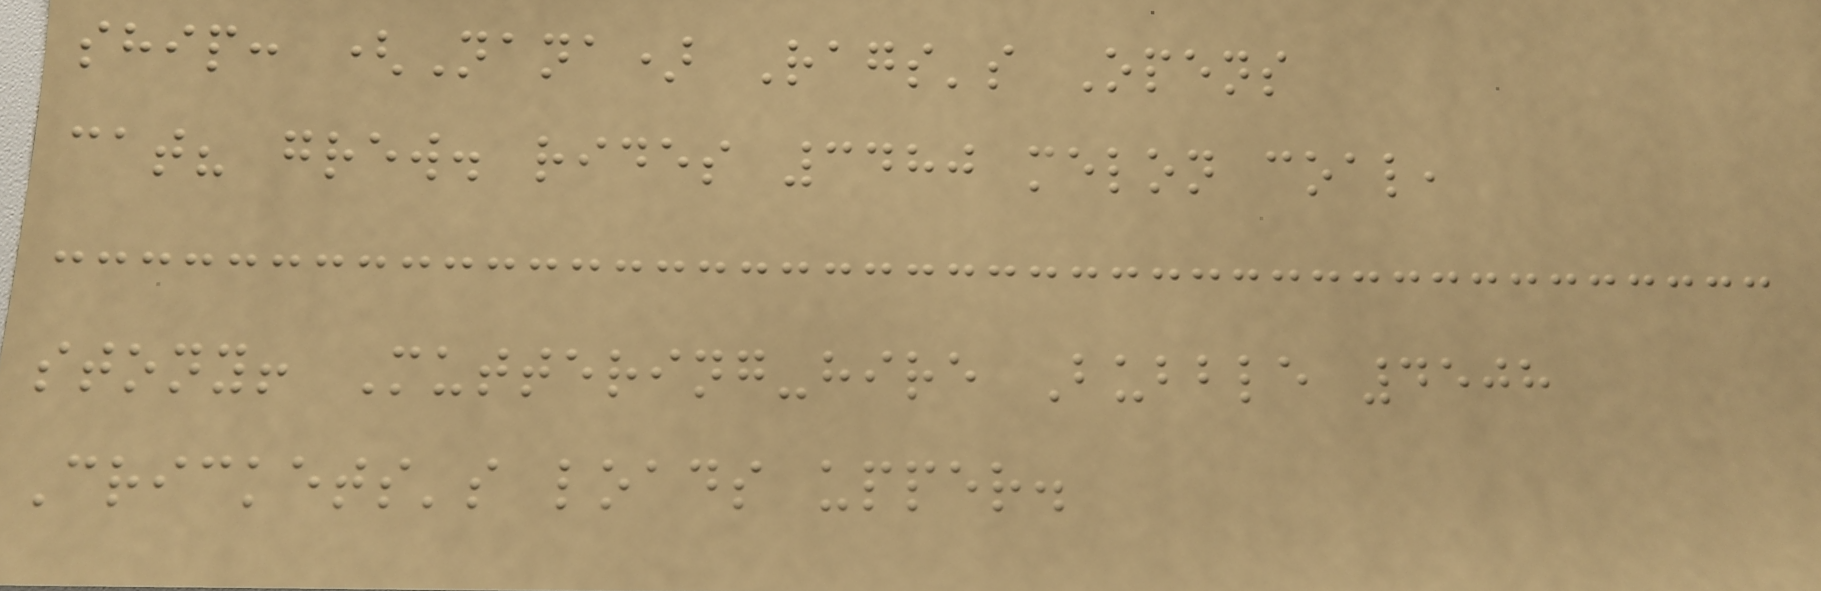ship: (Nana) Rags's Opens
cat? grew. rides 3480 melon coal,
stony! Muttering-hire Bubble 4508
Crickets's loads upper.
